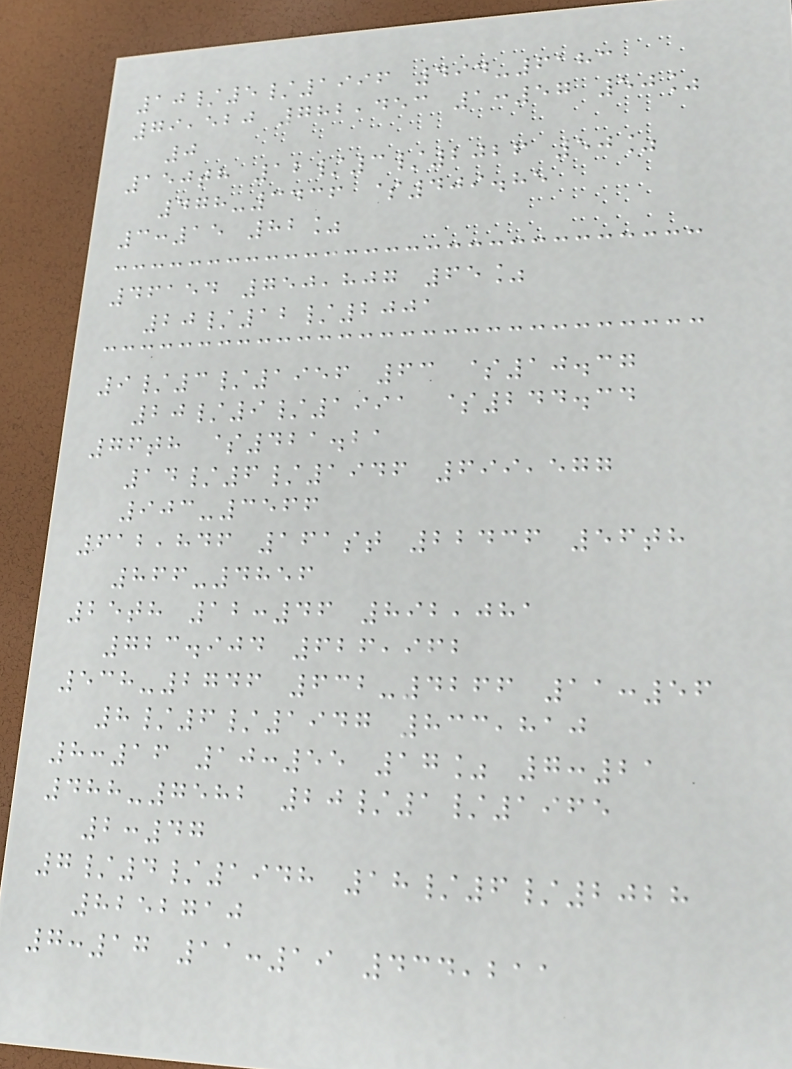10/5/1996 494-6183
79,520 782,453 1:57 50%
0
150th 12/3/2026 50%
478-3436 $409.85
3:15 82%
46154 750,807 65%
20/12/2001
9/3/1956 63 $10.37
20/9/1991 $244.34
76th $421.21
14/6/1946 699,577
903-3566
612,846 161st 22436 56th
866-4856
25th 12:46 892,081
723.904 626,962
538-2746 632-4266 11:56
8/6/1947 833,810
8:16 10:55 17% 7:21
488-7582 20/1/1965
2:47
7/4/1948 18/6/2028
8252710
7:17 11:19 434,211
